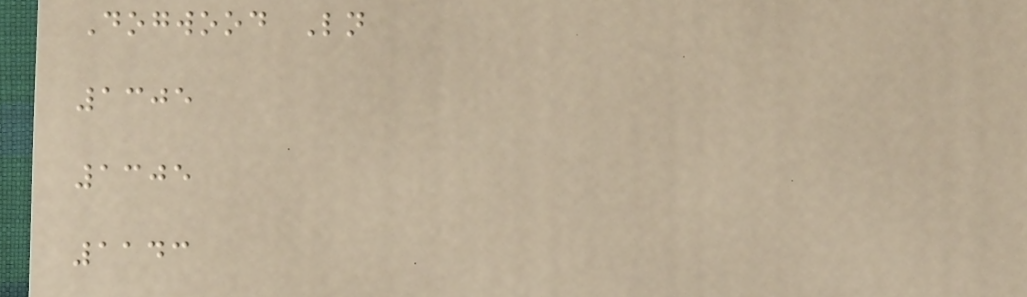Dogwood Ln
1305
1305
1143
